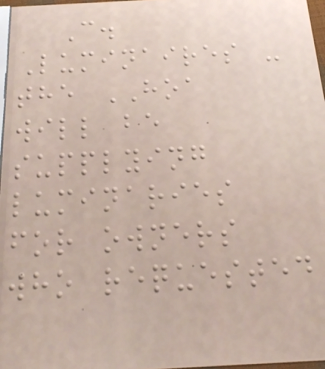C.
Luminaires -
the HOA
will be
supplying
luminaries
for owners
who requested
